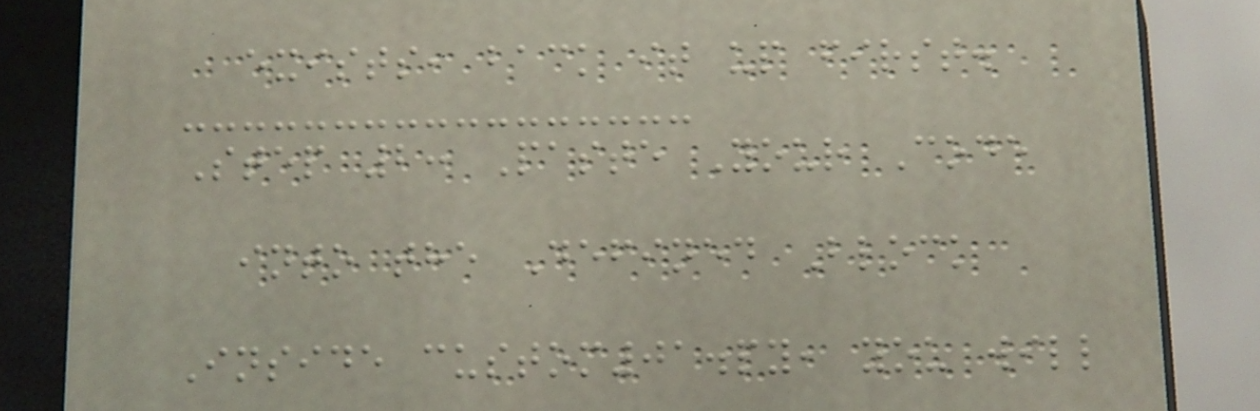exists, back it up first.
Step 2: Paste Your Code
into the Defined Block
Inside custom01.py, you will
